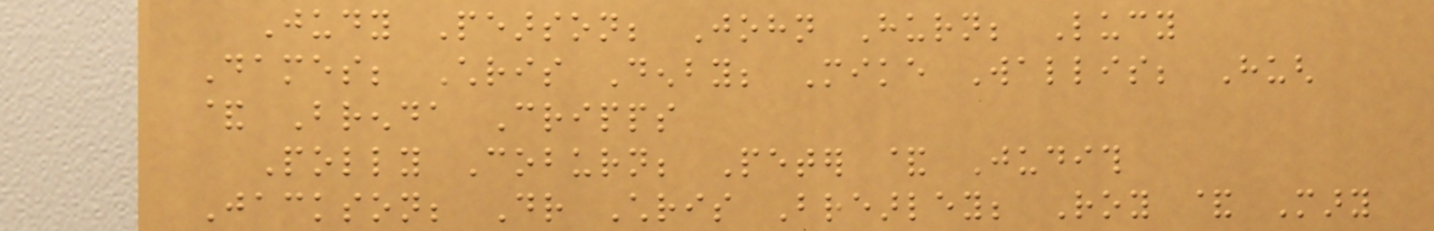Judy Pearson; John Hurn; Lucy
Dames; Chris Denby; Mike Wallis; Hugh
& Brenda Cripps
Polly Coburn; Peter & Judith
Jackson; Dr Chris Brearley; Roy & Mary
